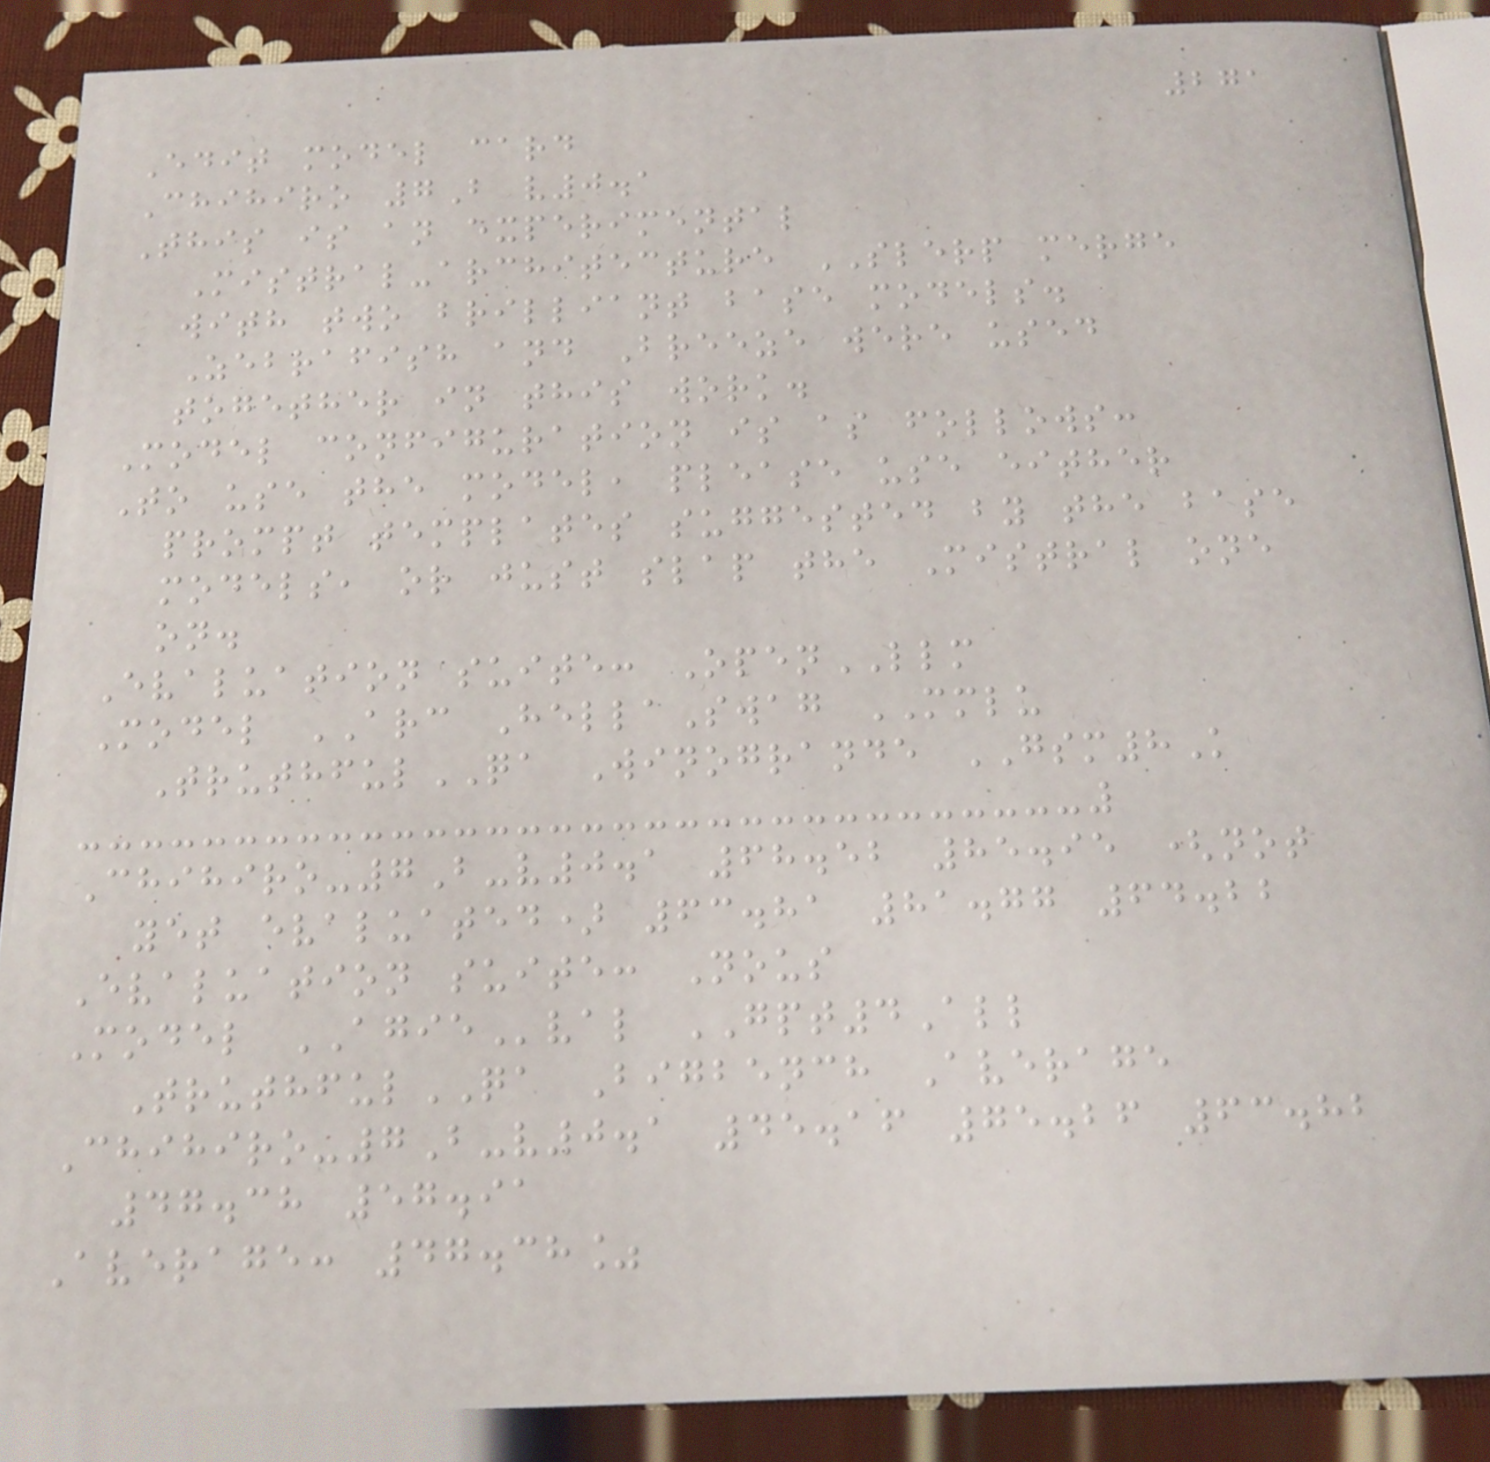271
Edit model card
Chihiro 7B v0.1
This is an experimental
Mistral-architecture SLERP merge
with two brilliant base models.
Zebrafish and Breeze were used
together in this work.
Model configuration is as follows:
To use the model, please use either
prompt templates suggested by the base
models, or just slap the Mistral one
on.
Evaluation suite: OpenLLM
Model ARC HellaSwag MMLU
TruthfulQA Winogrande GSM8K
Chihiro-7B-v0.1 68.52 85.95 (not
yet evaluated) 63.81 81.77 64.22
Evaluation suite: Nous
Model AGIEval GPT4All
TruthfulQA Bigbench Average
Chihiro-7B-v0.1 45.16 75.26 63.82
47.38 57.91
Average: 47.38%
